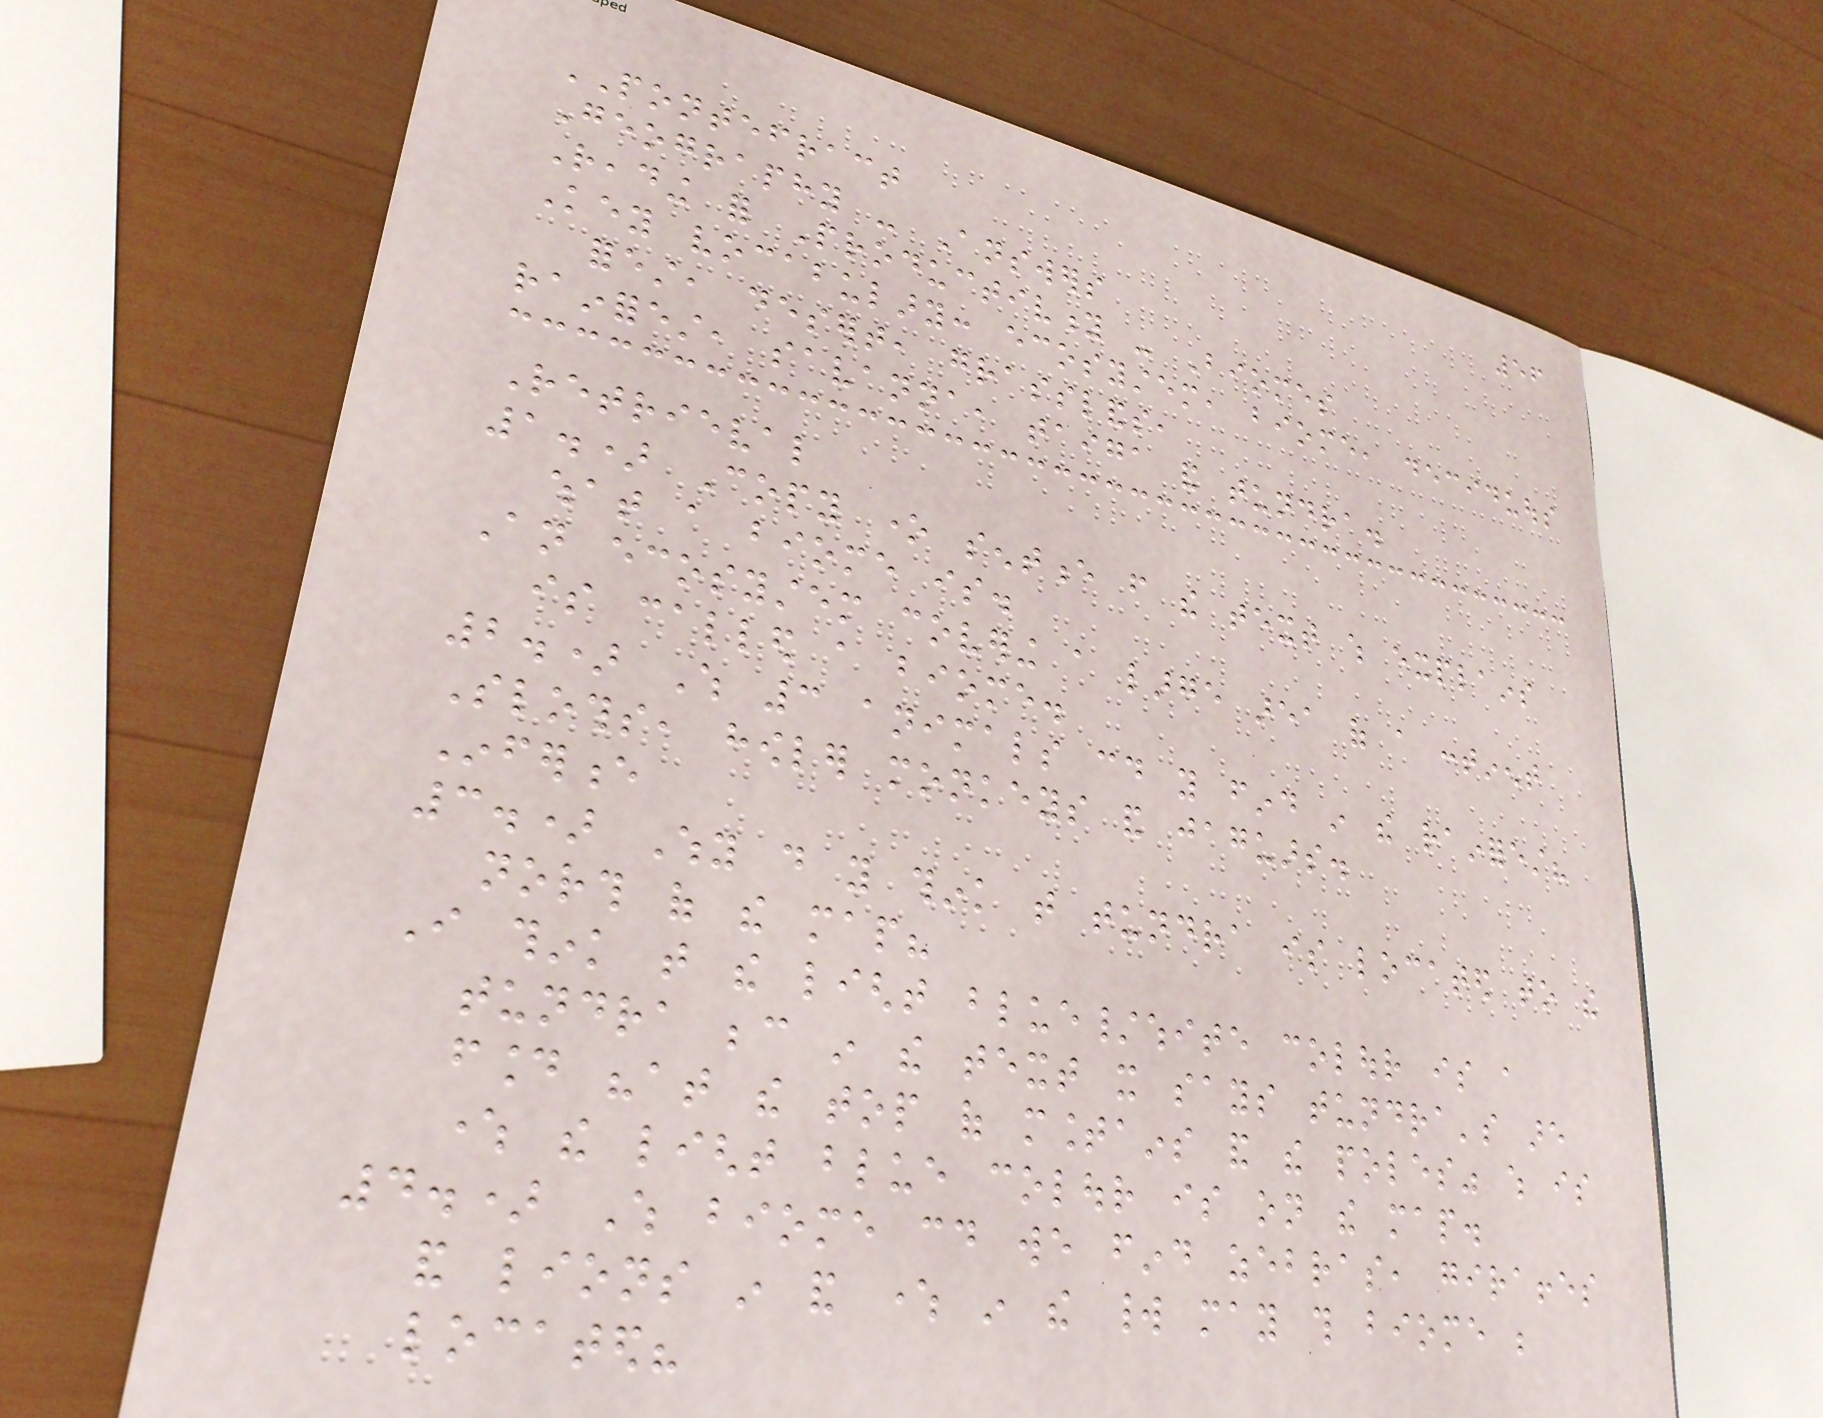56
PONTEFRACT
Geography - Answers
Reading for Productivity - Biomes
Key vocabulary: ecosystem, biome, deciduous
forest, desert, grasslands,
rainforest, savanna, taiga and tundra.
Retrieval
1.) Copy one sentence from the text which explains
what a biome is.
An ecosystem covering a large area of a continent
is called a biome.
2.) Which 3 animals could you find in the rainforest?
Sloths, howler monkeys and jaguars.
Inference
3.) Why do you think that tundra is located to the
north of the map?
I think that the light blue/white colour is a
tundra because in the text it says tundra's are
found "at the top of mountains and the poles" which is
where the light blue colour is on the map.
4.) Which biome could we find zebras, giraffes
and lions in and where in the world may this biome be
located?
